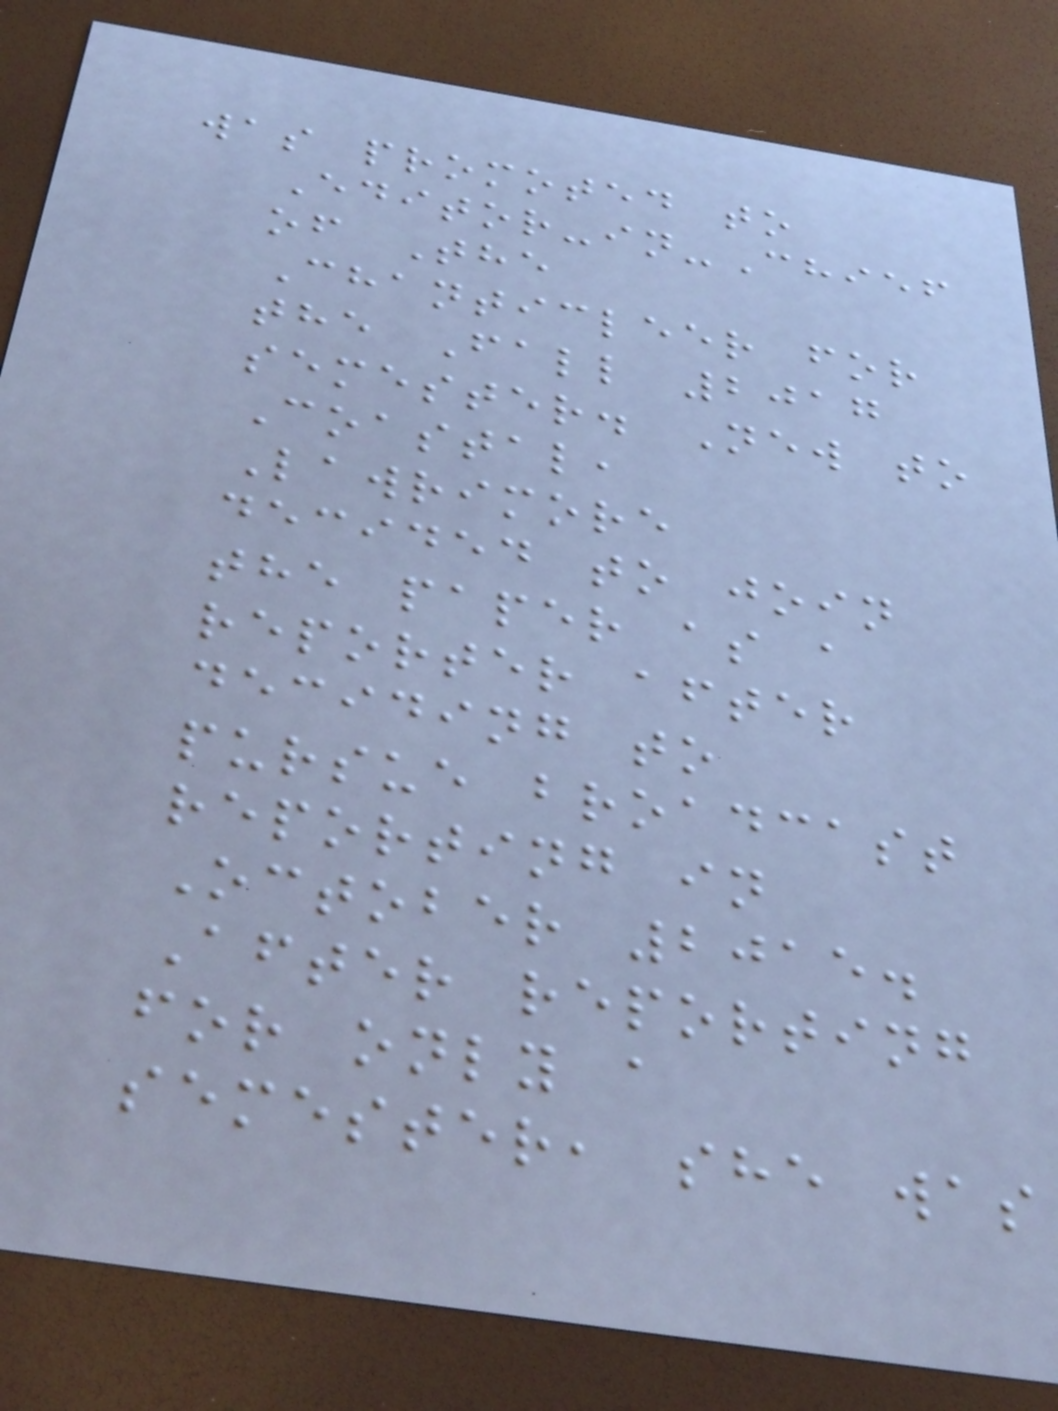was promoted to
Editor-in-Chief
of The
Chanticleer for
the Fall 2017
semester. New to
Coastal,
Lawrimore
decided to join
the paper as a
reporter after
deciding to
pursue broadcast
reporting in
October 2015.
After reporting
for only a
semester, she was
